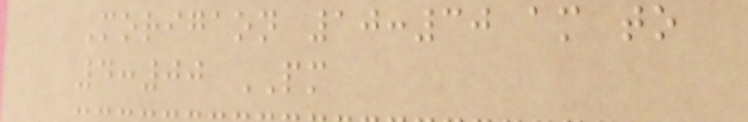Morigaon 10:30 am to
4:00 PM
